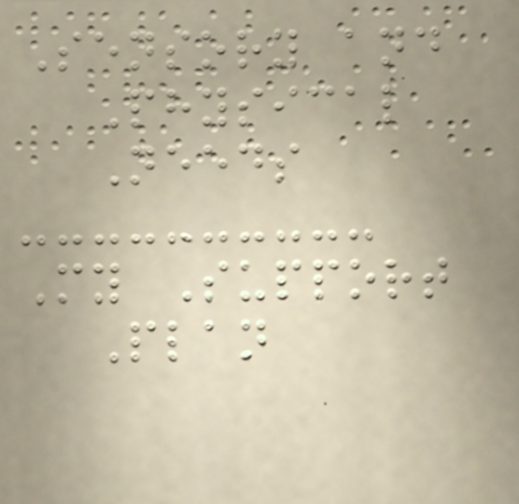Sensory and
Physical
Needs
My Support
Plan
